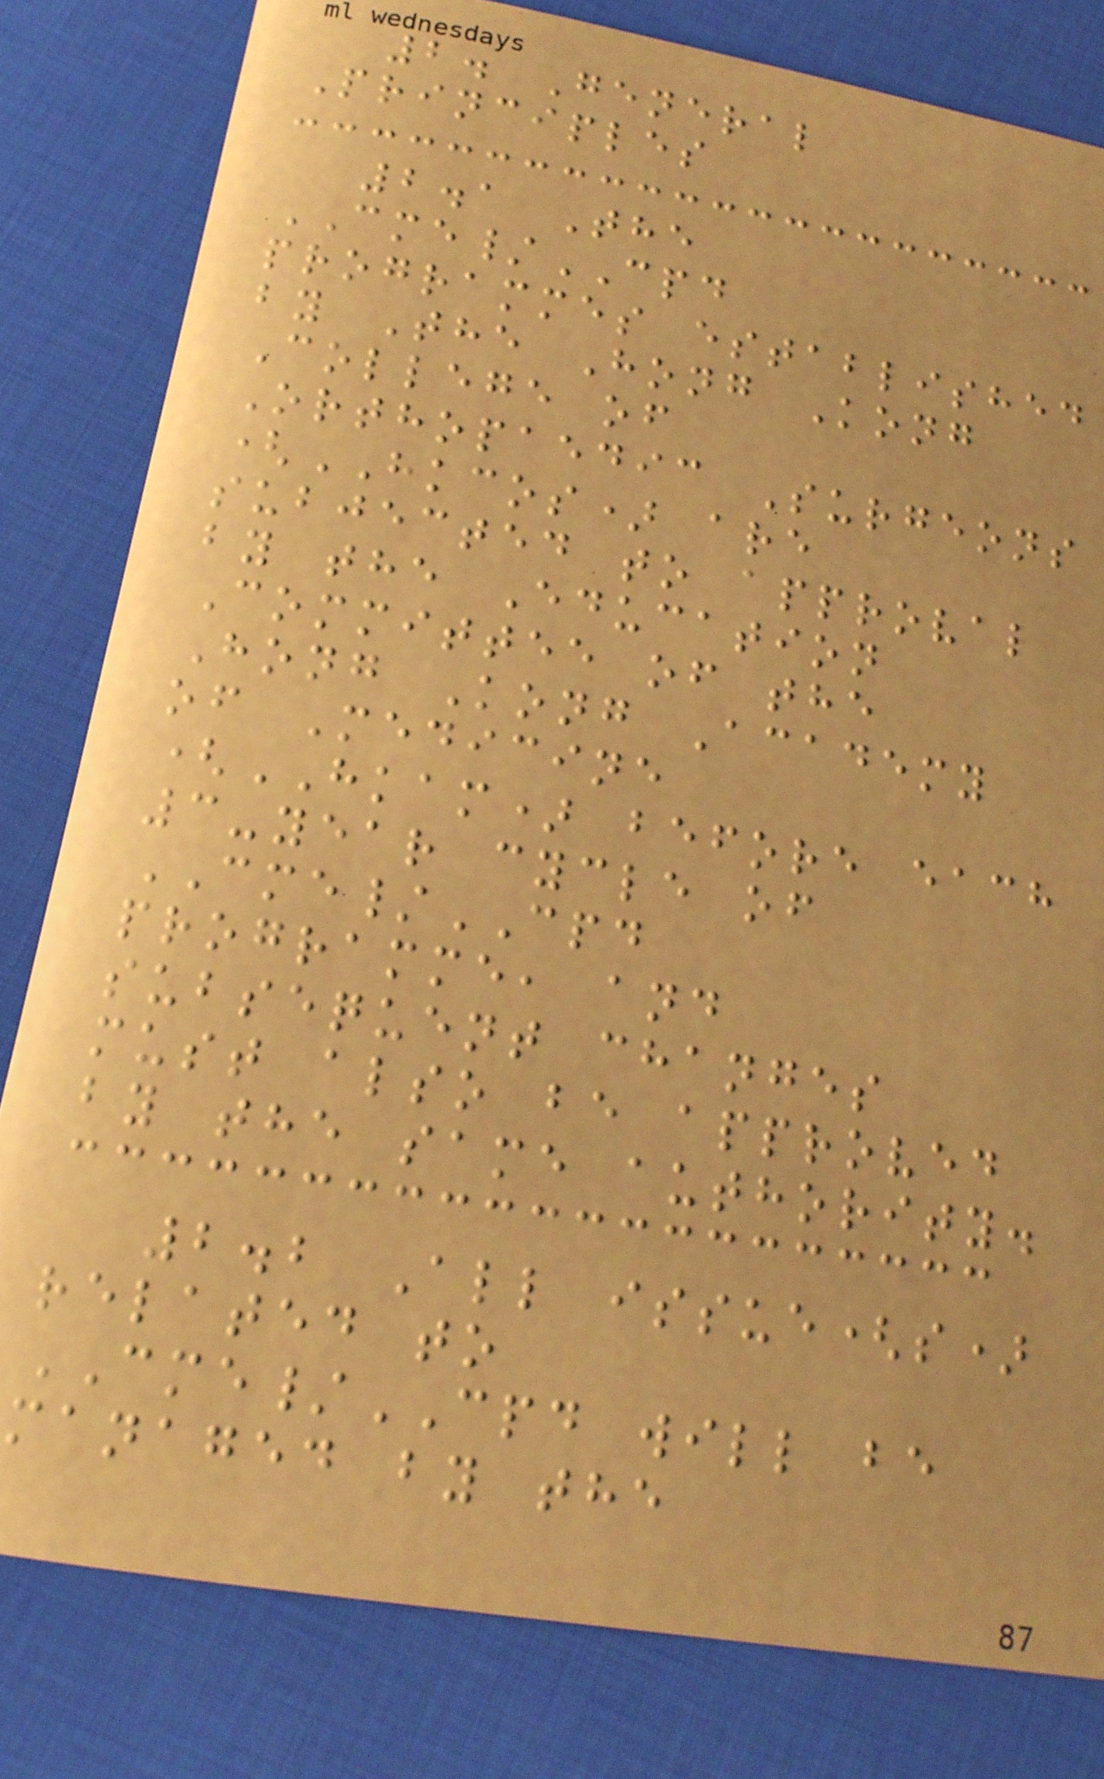2. General
Principles
2.1 The
CME/CPD
programmes established
by The Hong Kong
College of
Orthopaedic Surgeons
(HKCOS) are
subjected to approval
by the Education
Committee of the
Hong Kong Academy
of Medicine
(HKAM) before each
3-year cycle of
CME/CPD
programme, and
subsequent changes
must also be approved
by the same authority.
2.2 All issue(s)
related to
CME/CPD will be
managed by the
